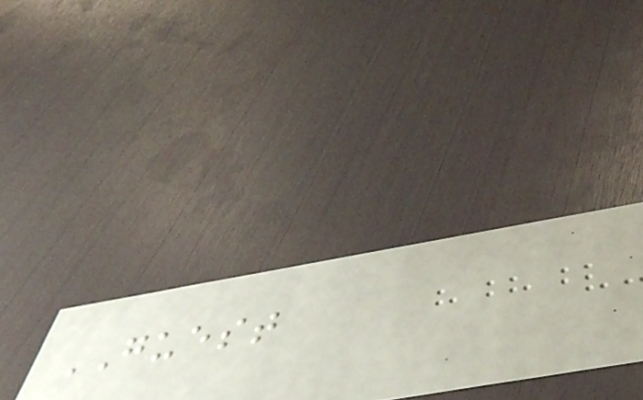GUEST
